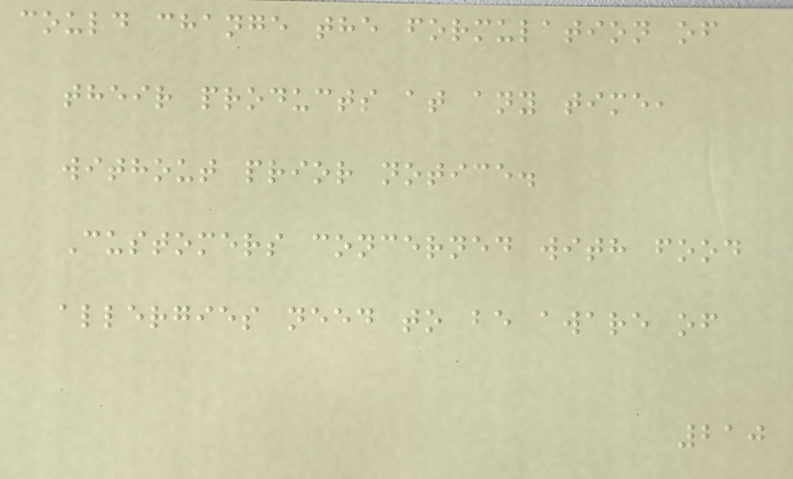could change the formulation of
their products at any time,
without prior notice.
Customers concerned with food
allergies need to be aware of
210
